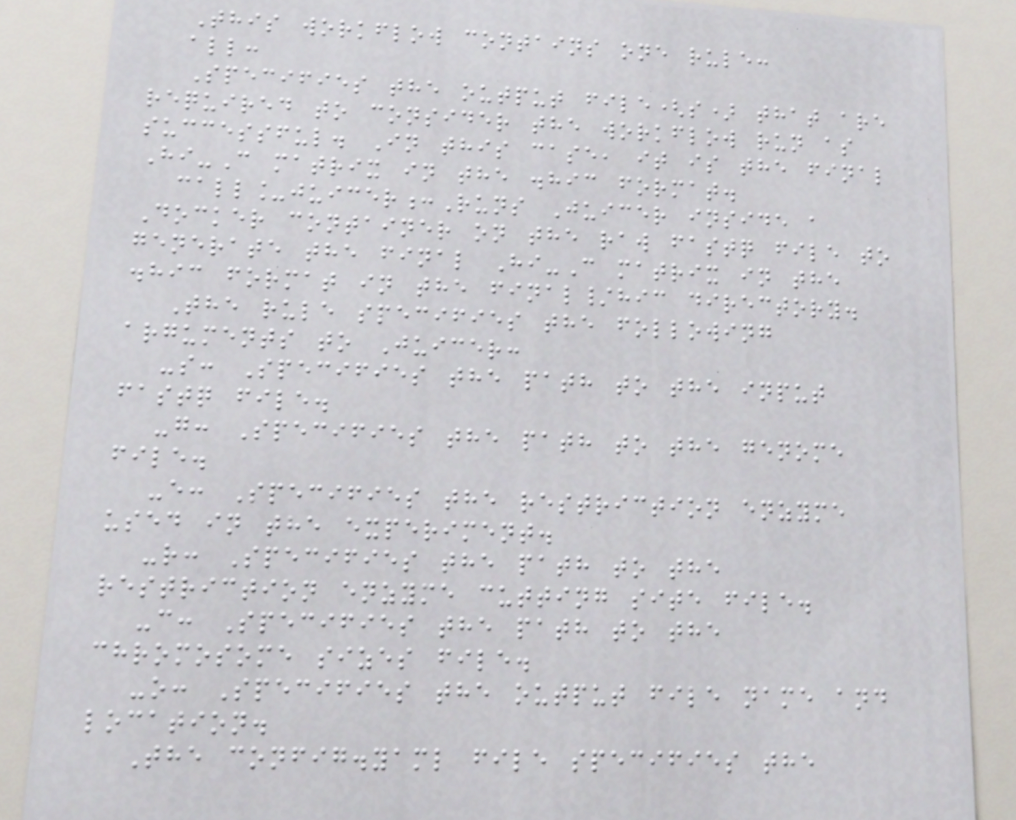This workflow contains one rule:
all:
Specifies the output file(s) that are
required to consider the workflow run as
successful. In this case, it is the final
Hi-C matrix in the .hic format.
call_juicer:Runs Juicer inside a
Docker container on the raw fastq file to
generate the final Hi-C matrix in the
.hic format in the final/hic directory.
The rule specifies the following
arguments to Juicer:
-s: Specifies the path to the input
fastq file.
-g: Specifies the path to the genome
file.
-e: Specifies the restriction enzyme
used in the experiment.
-r: Specifies the path to the
restriction enzyme cutting site file.
-c: Specifies the path to the
chromosome sizes file.
-o: Specifies the output file name and
location.
The config.yaml file specifies the
